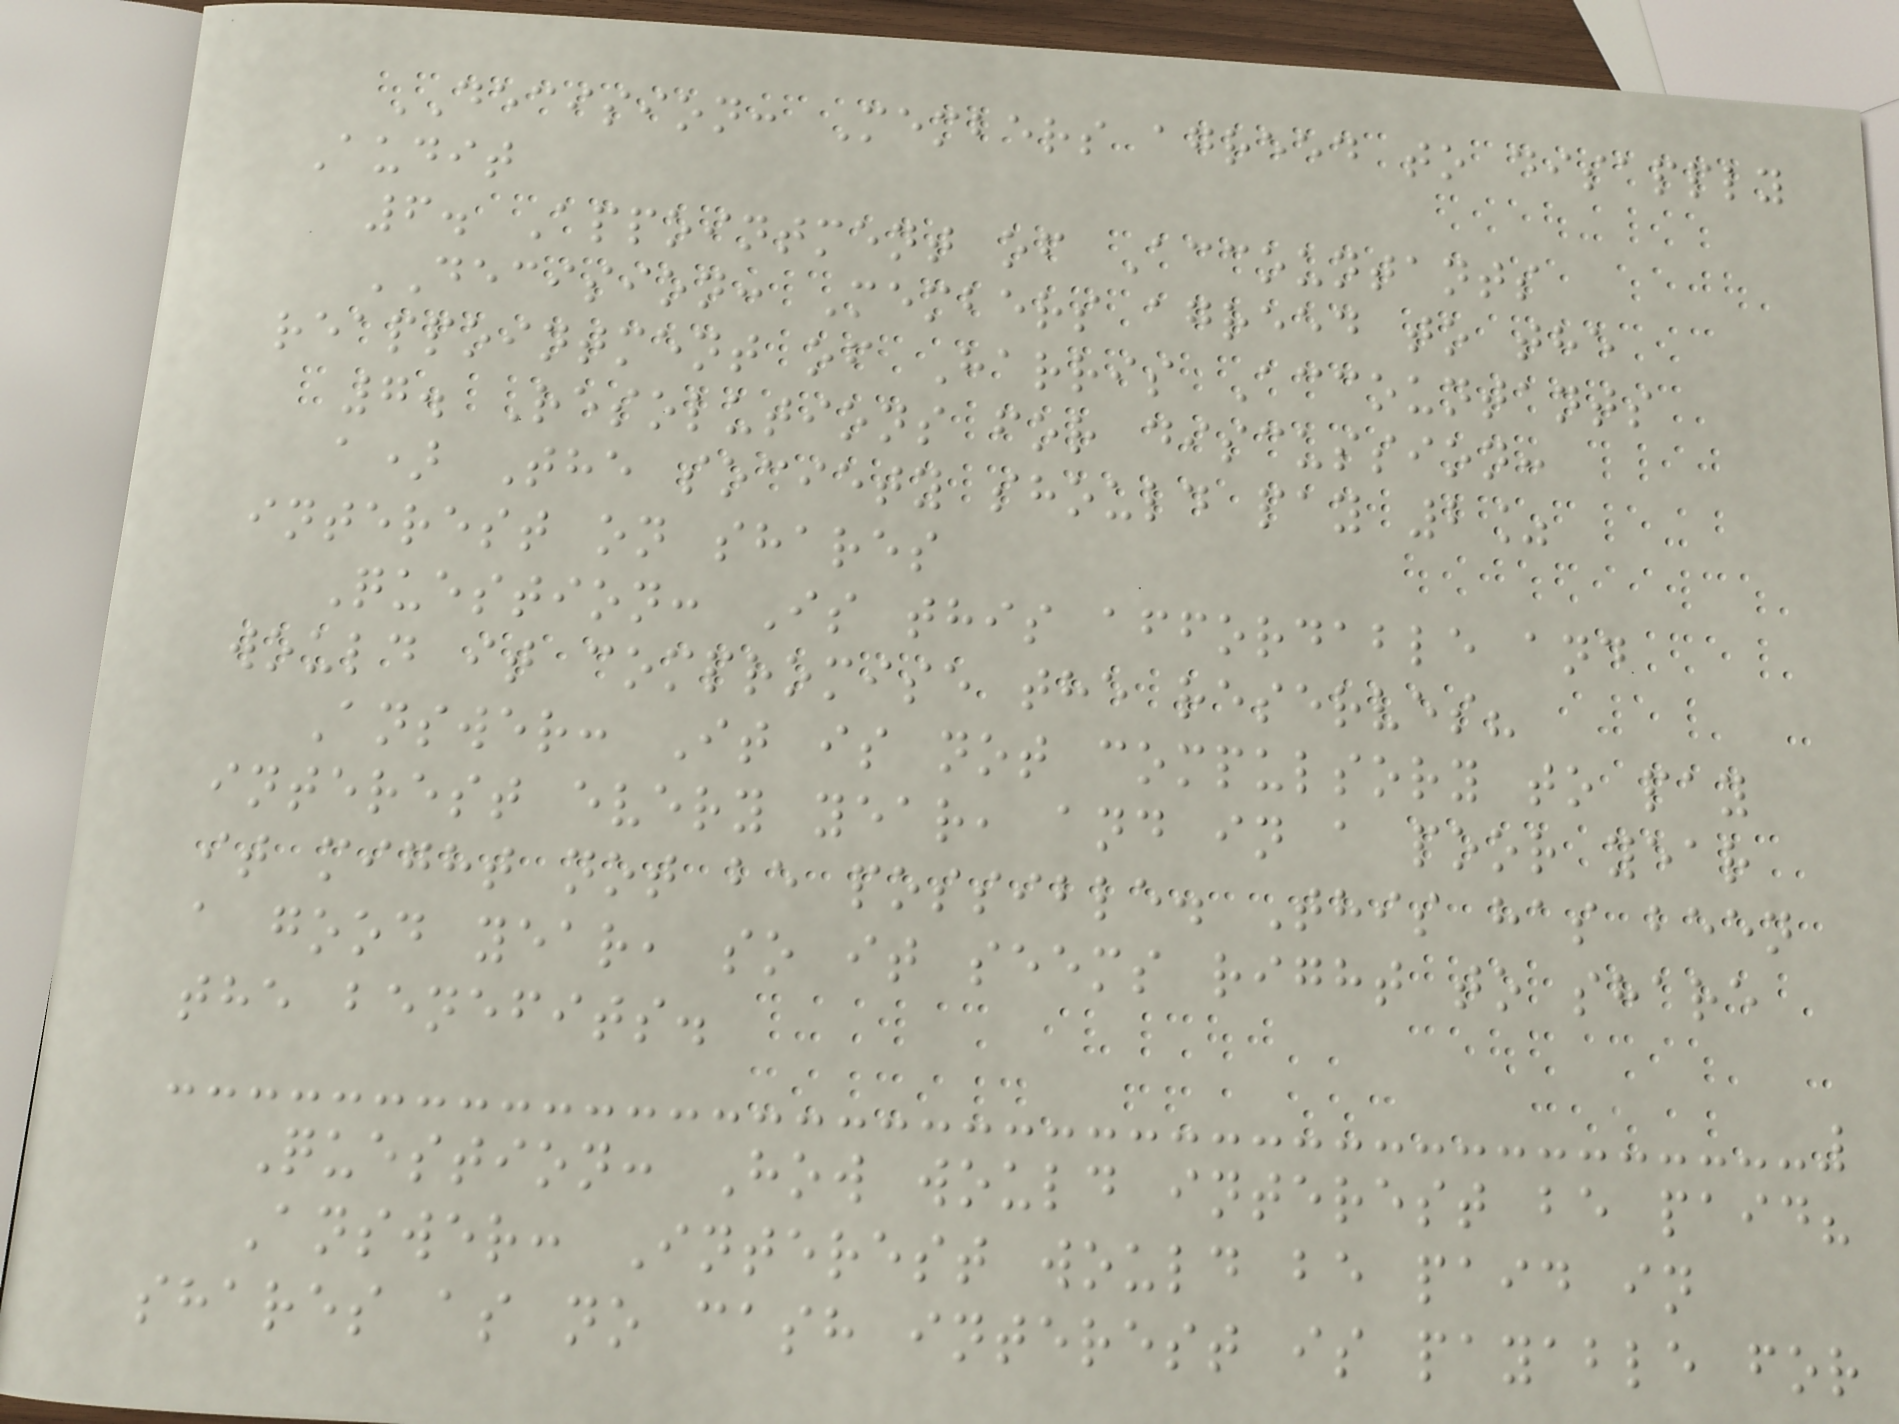DECISION: Members agreed to disapply
Audit
6. Appointment of Accountants
DECISION: Members agreed to the
reappointment of Harris Accountants
7. Resolutions for discussion:
a) The society should pay 2%
interest on shares
Question: Is this affordable and
would it compromise the reserves?
Answer: It is not compulsory to pay
interest every year, and in a poor year
it might not be possible. This has been
a good year, so it seems right to share
the benefits.
Question: How would interest be paid?
Answer: Interest would be paid in
shares as no cash interest is payable for
